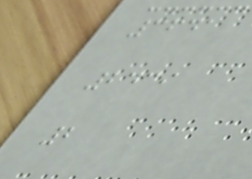3641
2439
2
